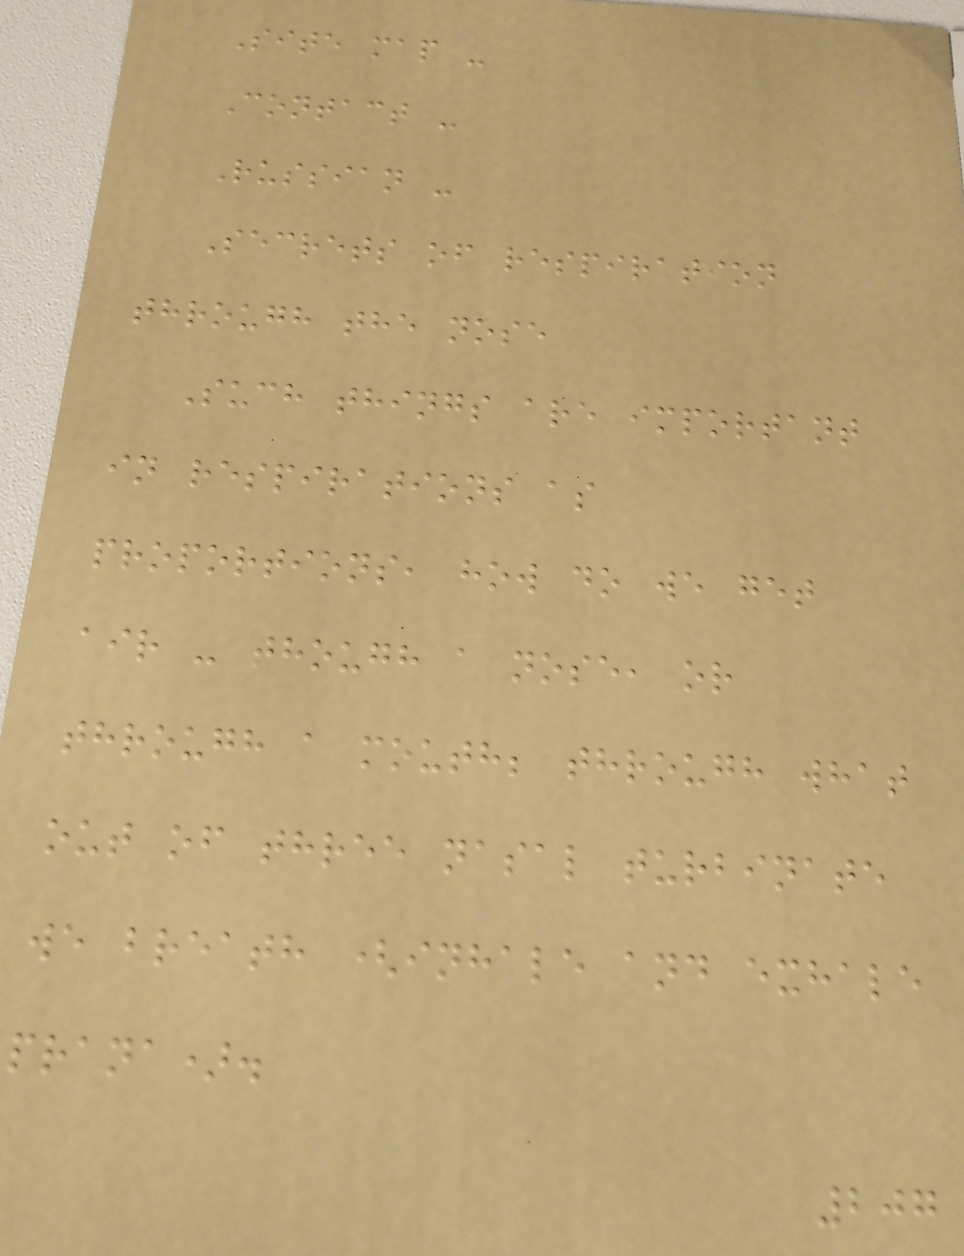Site map -
Contact -
Russian -
Secrets of respiration
through the nose
Such things are important
in respirations as
proportions, how do we get
air - though a nose, or
through a mouth; through what
out of three nasal turbinate
we breath (inhale and exhale
prana).
207
